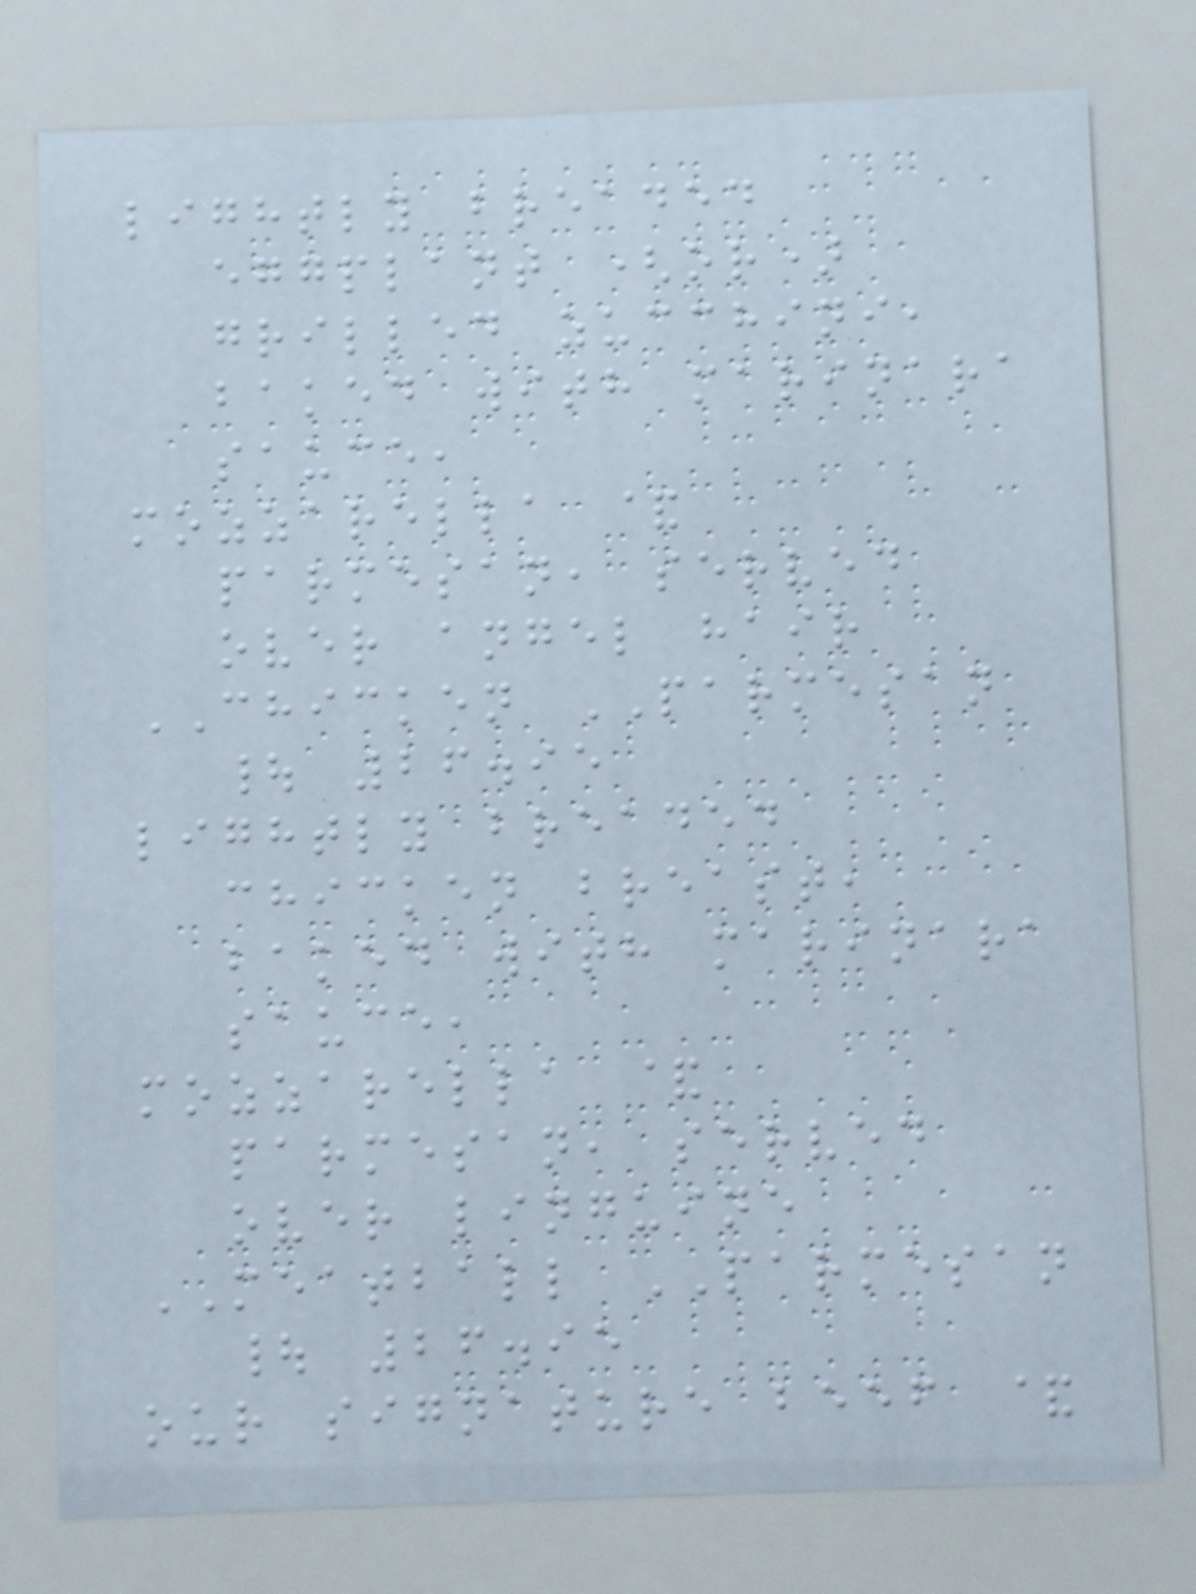lightly breaded
eggplant (or)
grilled zucchini,
baked with marinara
sauce,
mozzarella &
parmesan, served
over angel hair
CHICKEN PARMESAN
| 26.95
lightly breaded
chicken breast,
baked with marinara
sauce,
mozzarella &
parmesan, served
over linguine
MEATBALL PARMESAN
| 26.95
our signature beef &
